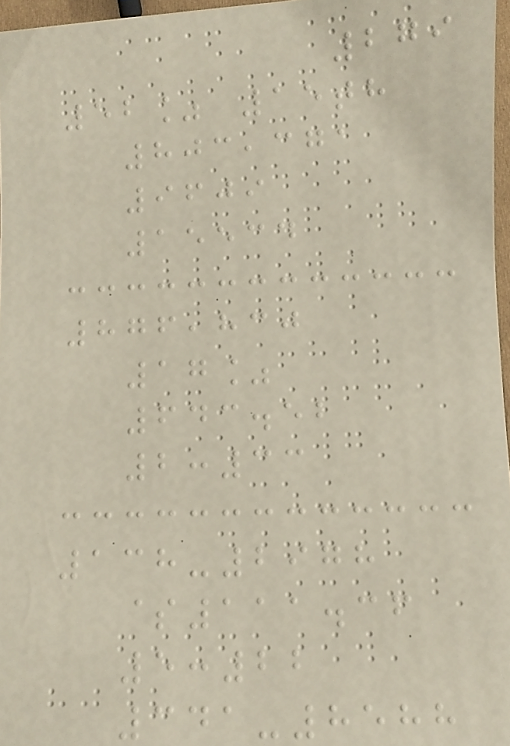279
52% 15th
803,371
9609
15534
876,830
17%
643.52
2:33
138-2978
$111.36
5:22
341-8588
